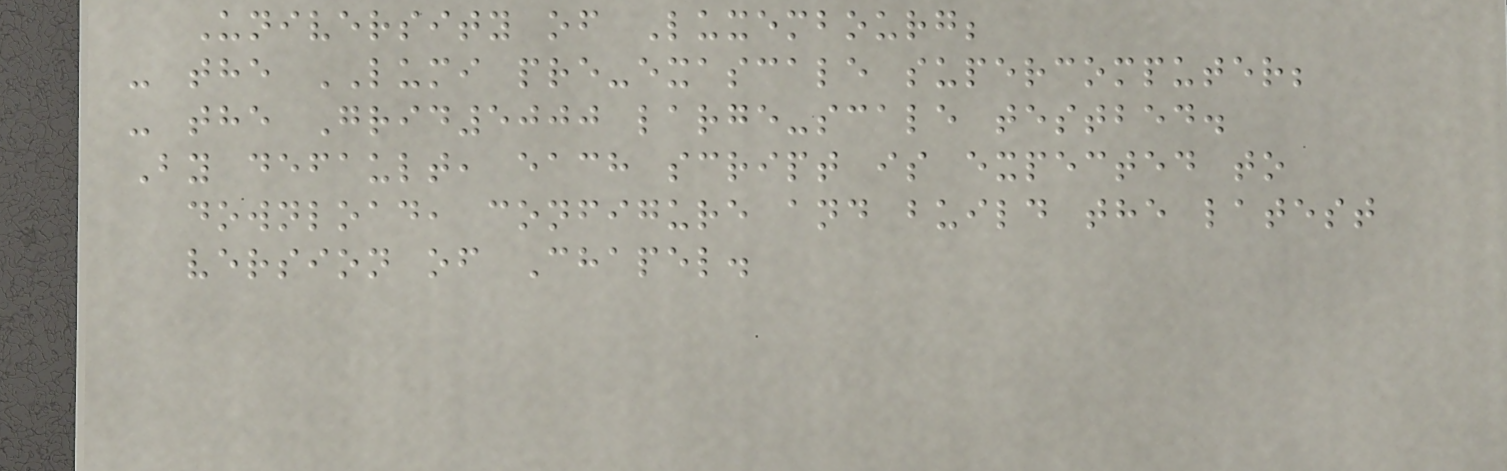University of Luxembourg;
- the LUMI pre-exascale supercomputer;
- the Grid5000 large-scale testbed.
By default, each script is expected to
download, configure and build the latest
version of Chapel.
